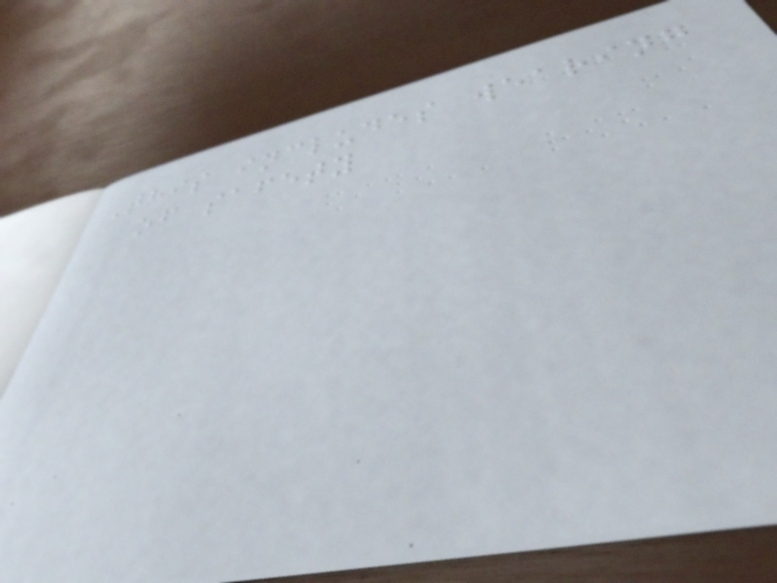This includes wearing
of safety
